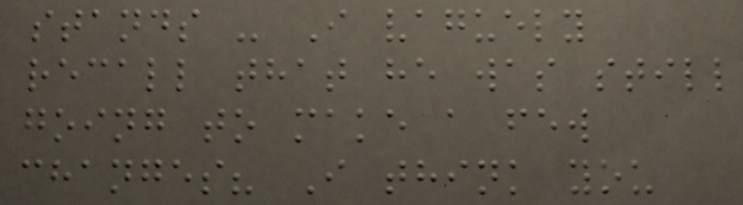stands - I vaguely
recall that he was still
going to make a few
changes? I think you
